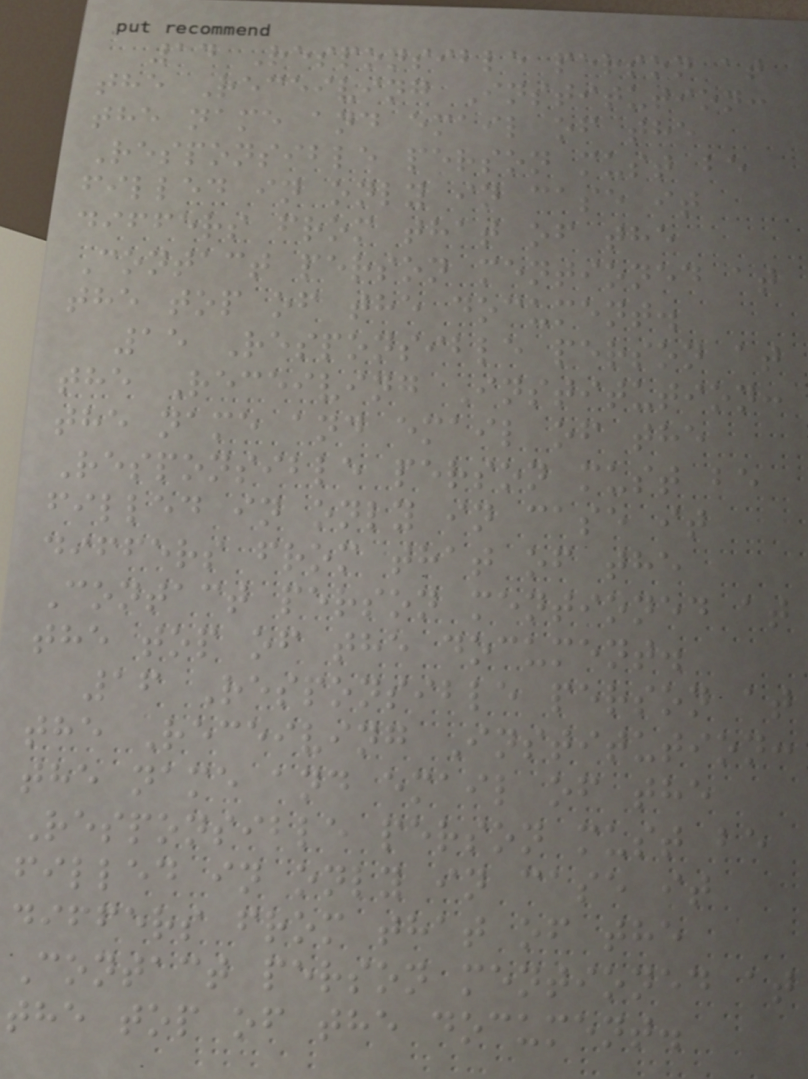14 Responsible person at
the Receiving Institution:
the name and email of the
Responsible person must be
filled in only in case it
differs from that of the
Contact person mentioned at
the top of the document.
15 Responsible person at
the Receiving Institution:
the name and email of the
Responsible person must be
filled in only in case it
differs from that of the
Contact person mentioned at
the top of the document.
16 Responsible person at
the Receiving Institution:
the name and email of the
Responsible person must be
filled in only in case it
differs from that of the
Contact person mentioned at
the top of the document.
